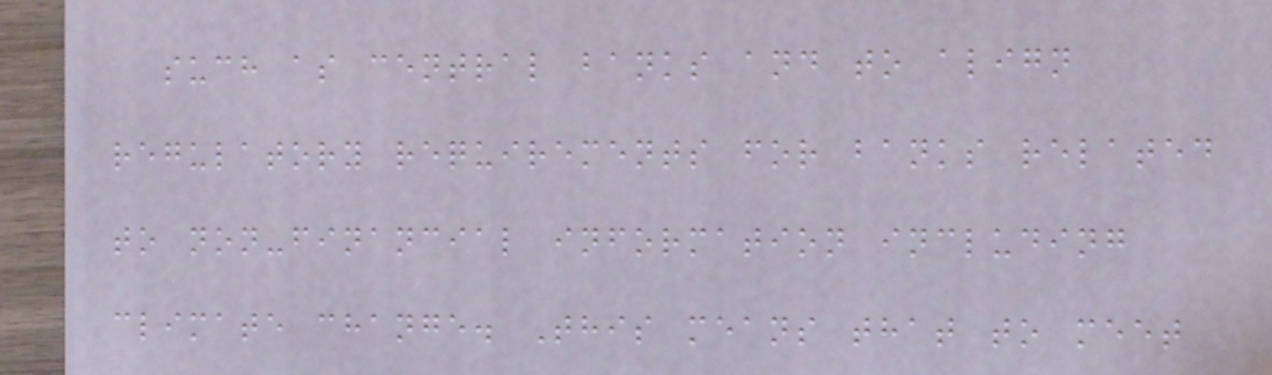such as central banks and to align
regulatory requirements for banks related
to non-financial information including
climate change. This means that to meet
